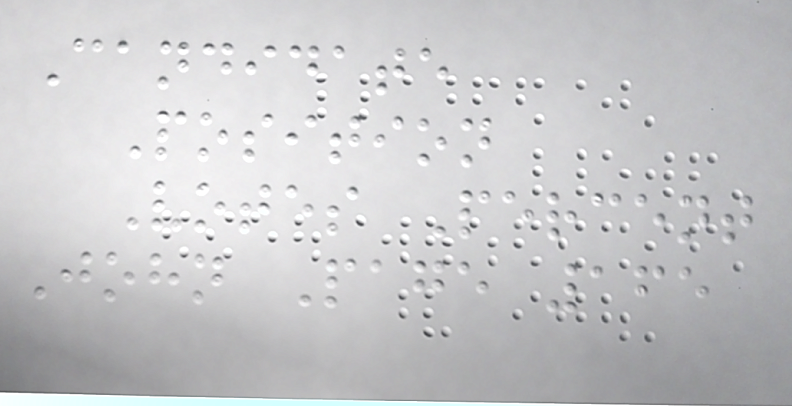Candidate
Position
Votes Percent
John Page 165
